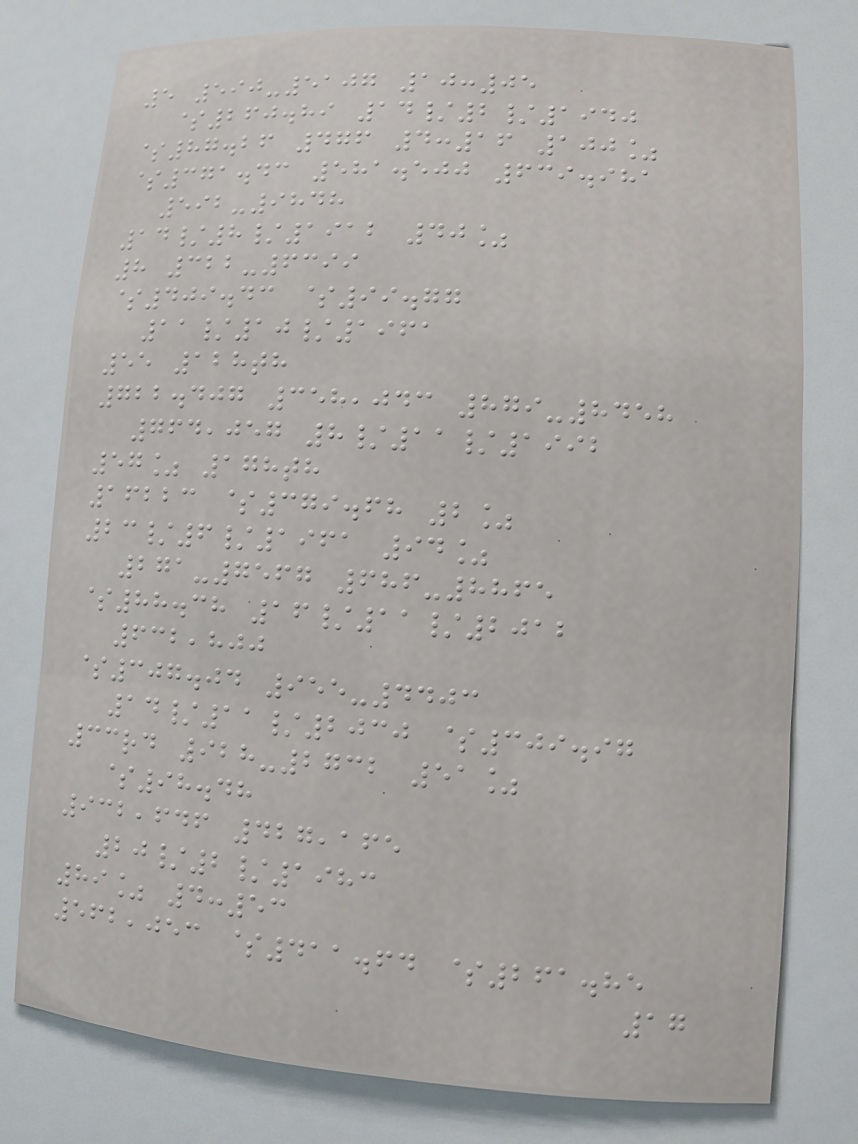5 590-5107 10:05
$260.89 14/2/1940
$87.26 476 4:16 100%
$371.43 581.500 639.981
592-9848
14/8/1912 40%
8 322-6399
$409.43 $99.77
11/10/1961
55 128th
722.407 358,043 879-8458
764,057 8/11/1992
57% 178th
16223 $379.68 2%
23/6/1961 94%
271-7567 686-8865
$88.38 16/11/2012
632,800
$307.04 955-4403
14/11/2030 $309.97
33rd 928-2732 51%
$98.48
932,646 427,165
20/2/1983
89% 4:53
562,053 $411.64 $261.85
17
